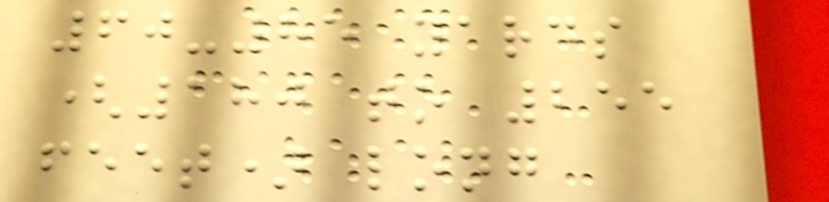60-85 yards
(180 to 255
feet) long
